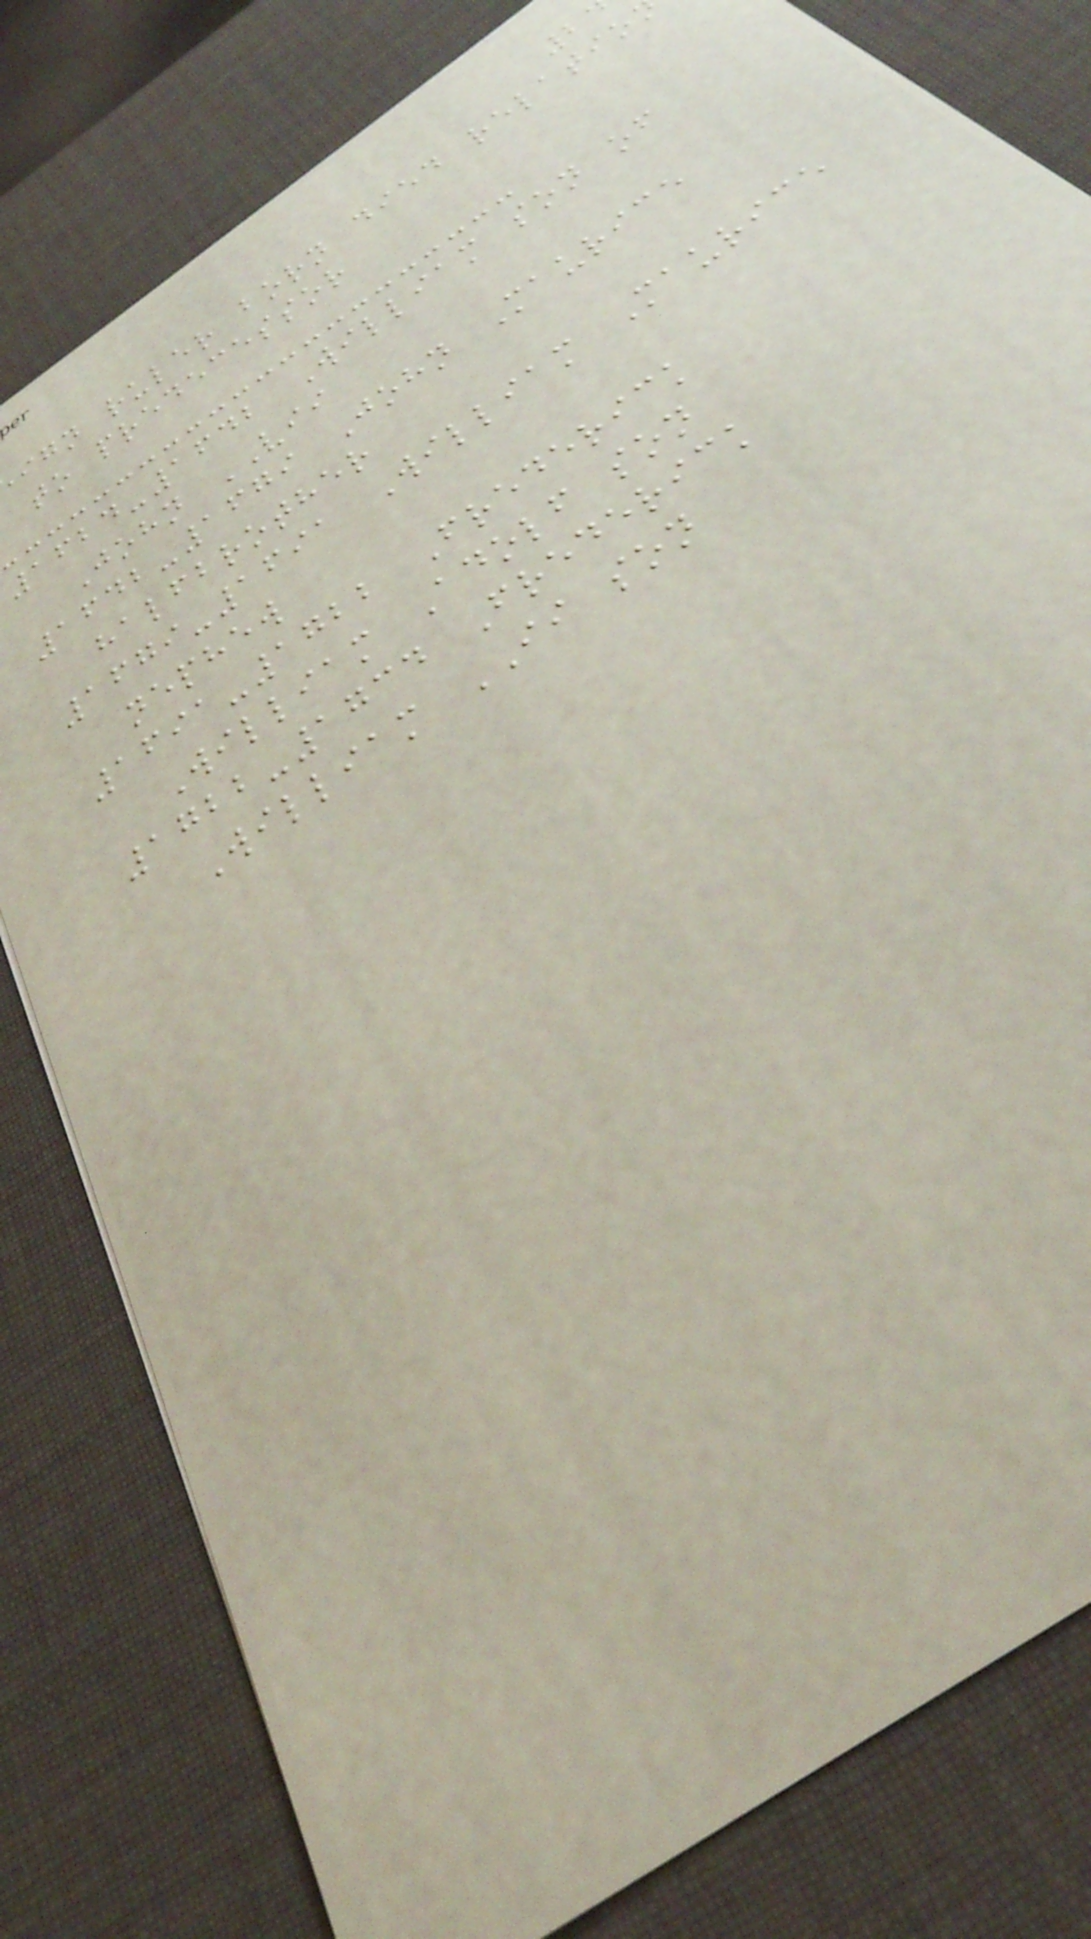ign ruler born died relatio
to predecessor
1624-1642 William son of
John VII
1642-1679 John Maurice
halfbrother
1679-1691 William Maurice
nephew
1691-1722 Frederick
William Adolf son
1722-1734 Frederick
William II son
